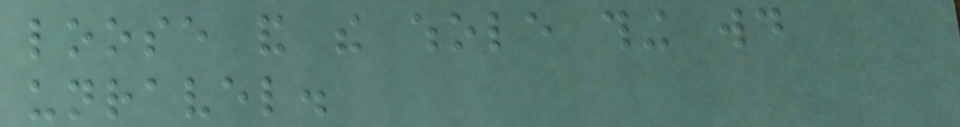loose and the whole thing would
unravel.
